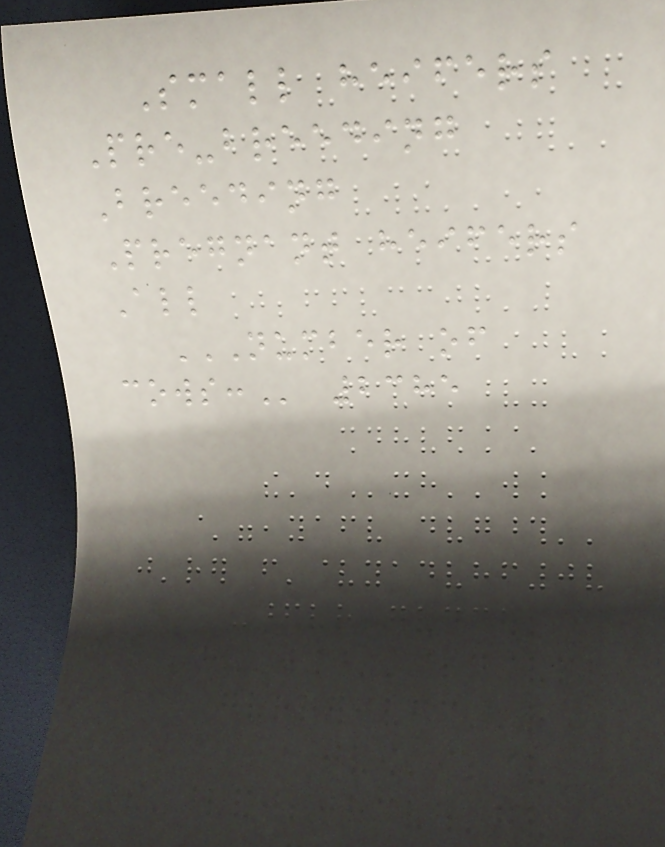Small heifers
Pre-breeding
Breeding
Pregnant heifers
All
NUMBER OF
COWS: 2385
